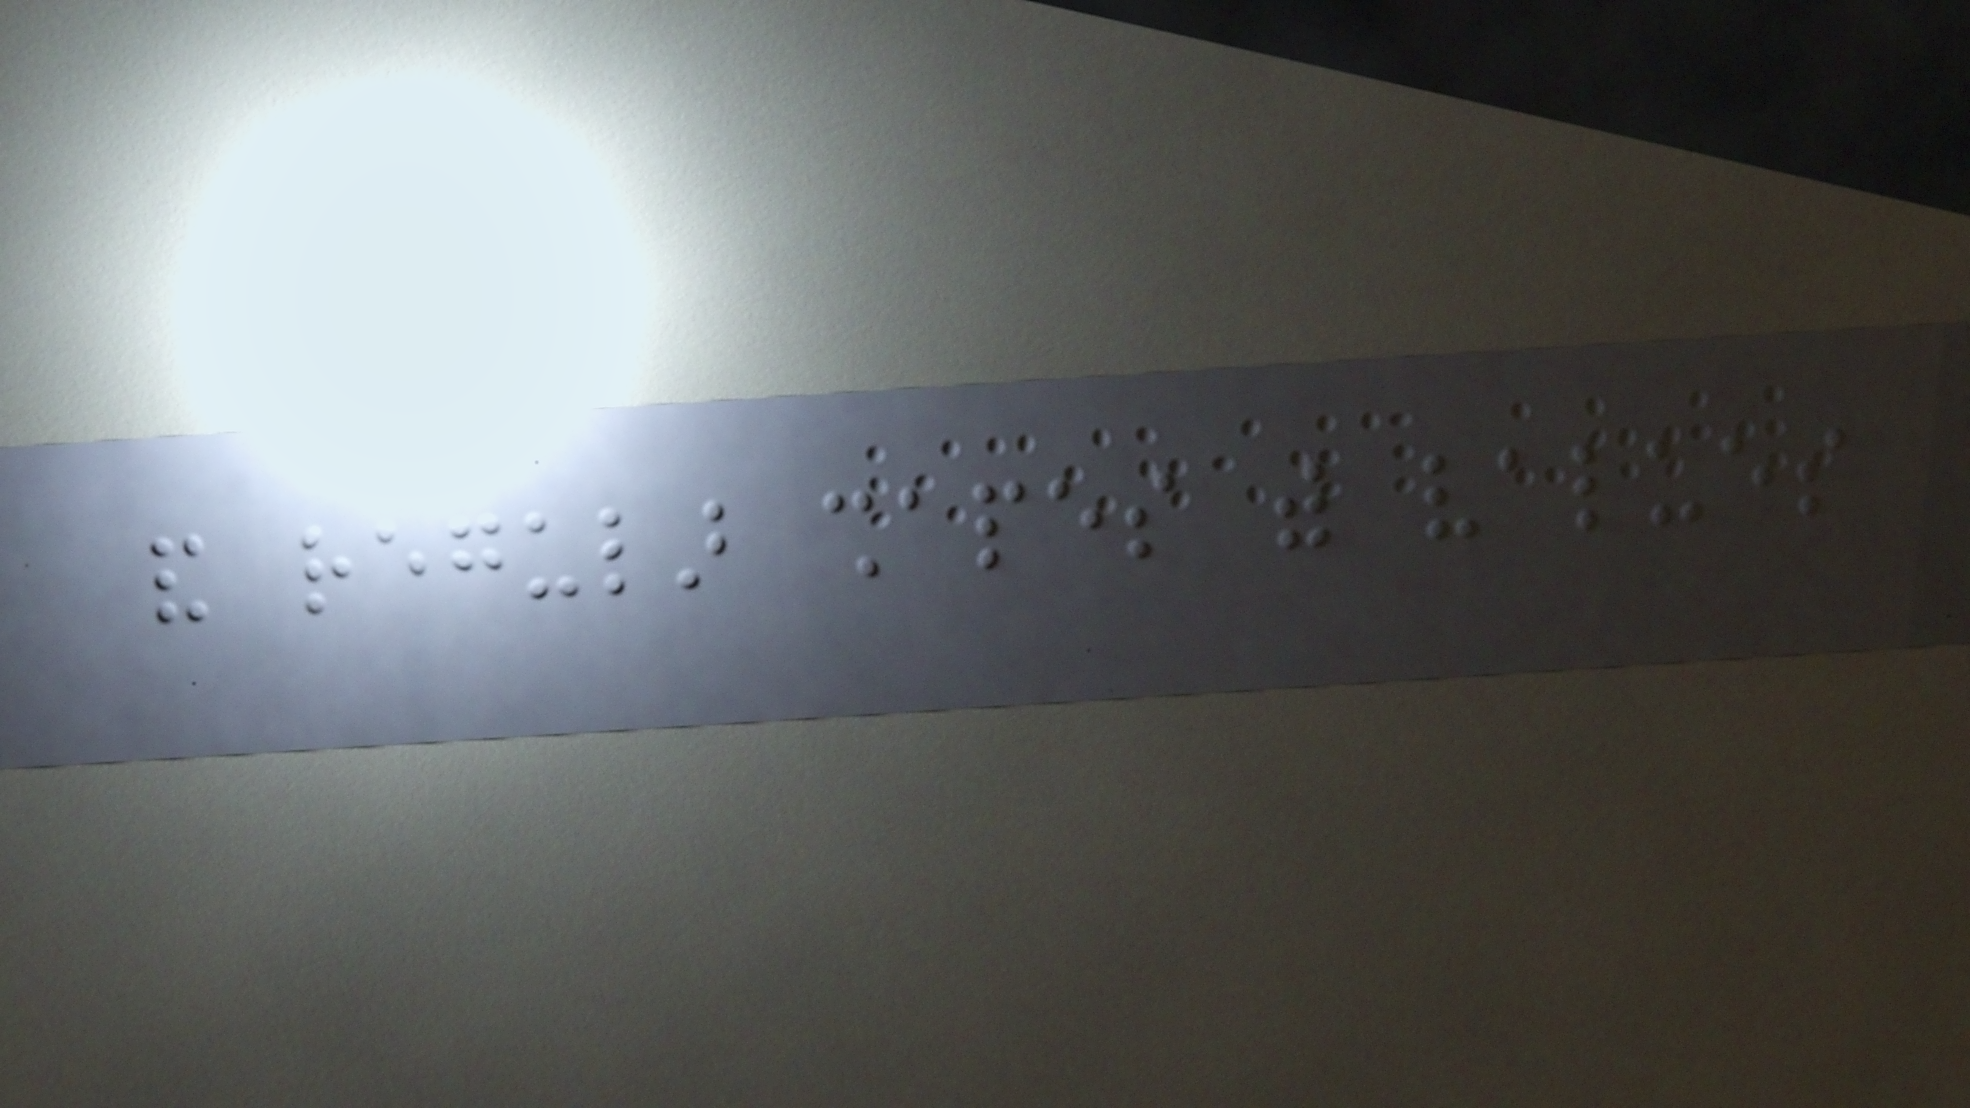and regular shapes with values
